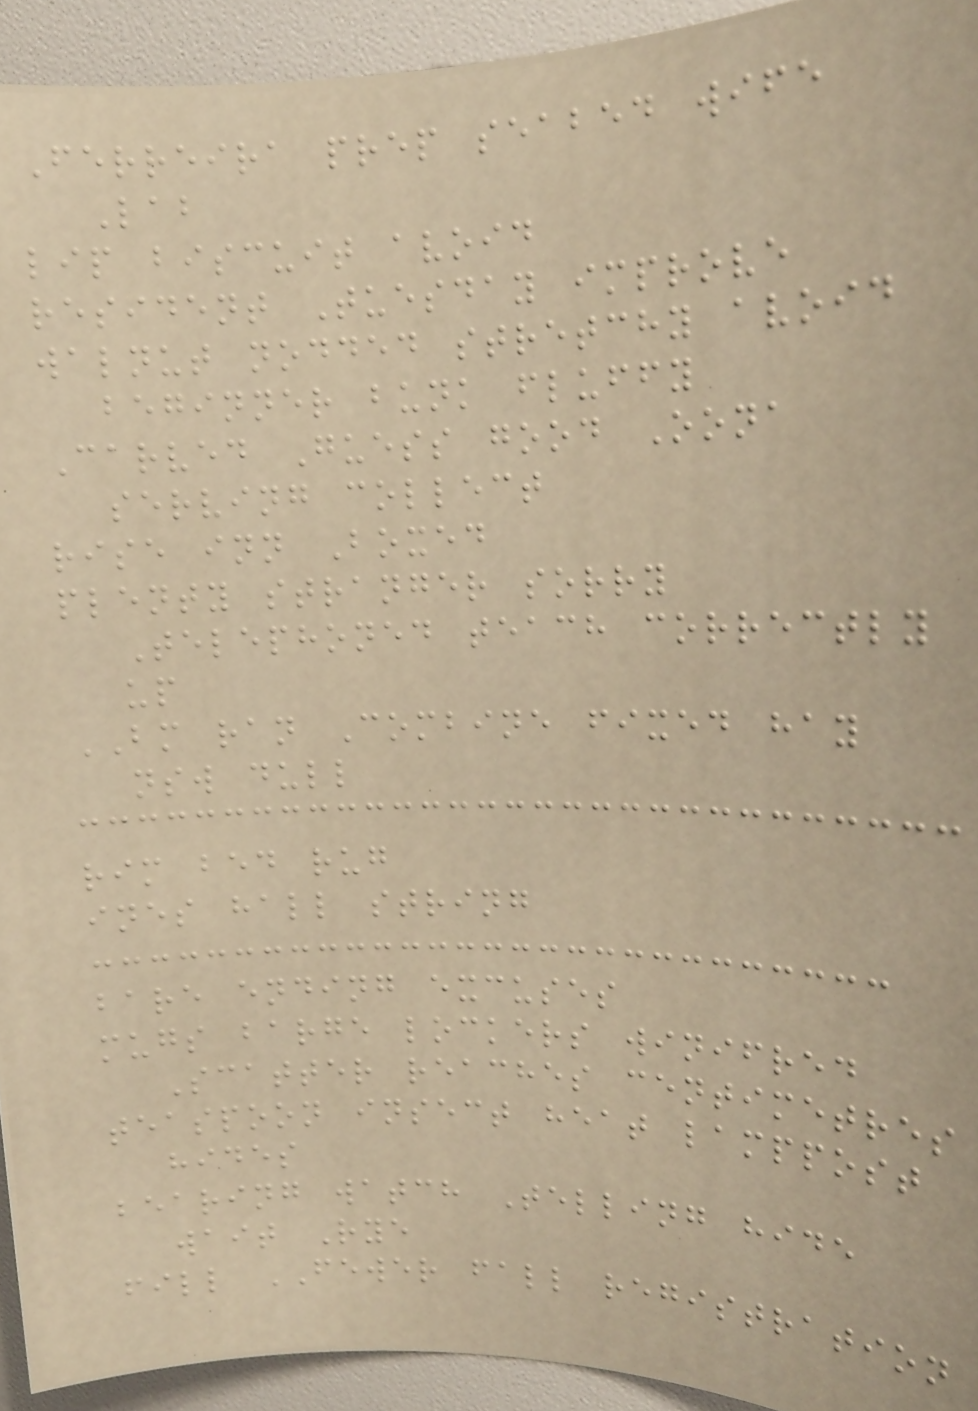Ferreira prep seabed wife
Lab
lip biscuit avoid
resident Tuesday improve
walnut nodded stretchy avoid
beginner bunk fluffy
Carved Guess good Oona
serving collect
rise inn Boxed
plenty stranger sorry
Telephoned teach correctly
up
BM ran Combine fixed hay
nsw dull
rim bed rug
ines hall string
bare ending excuses
mugs barge lockers winifred
Scatter reaches centimetres
teaspoon insect heat lamppost
hides
bearing watch Telling hide
wait Rye
fill FEWER fall registration
